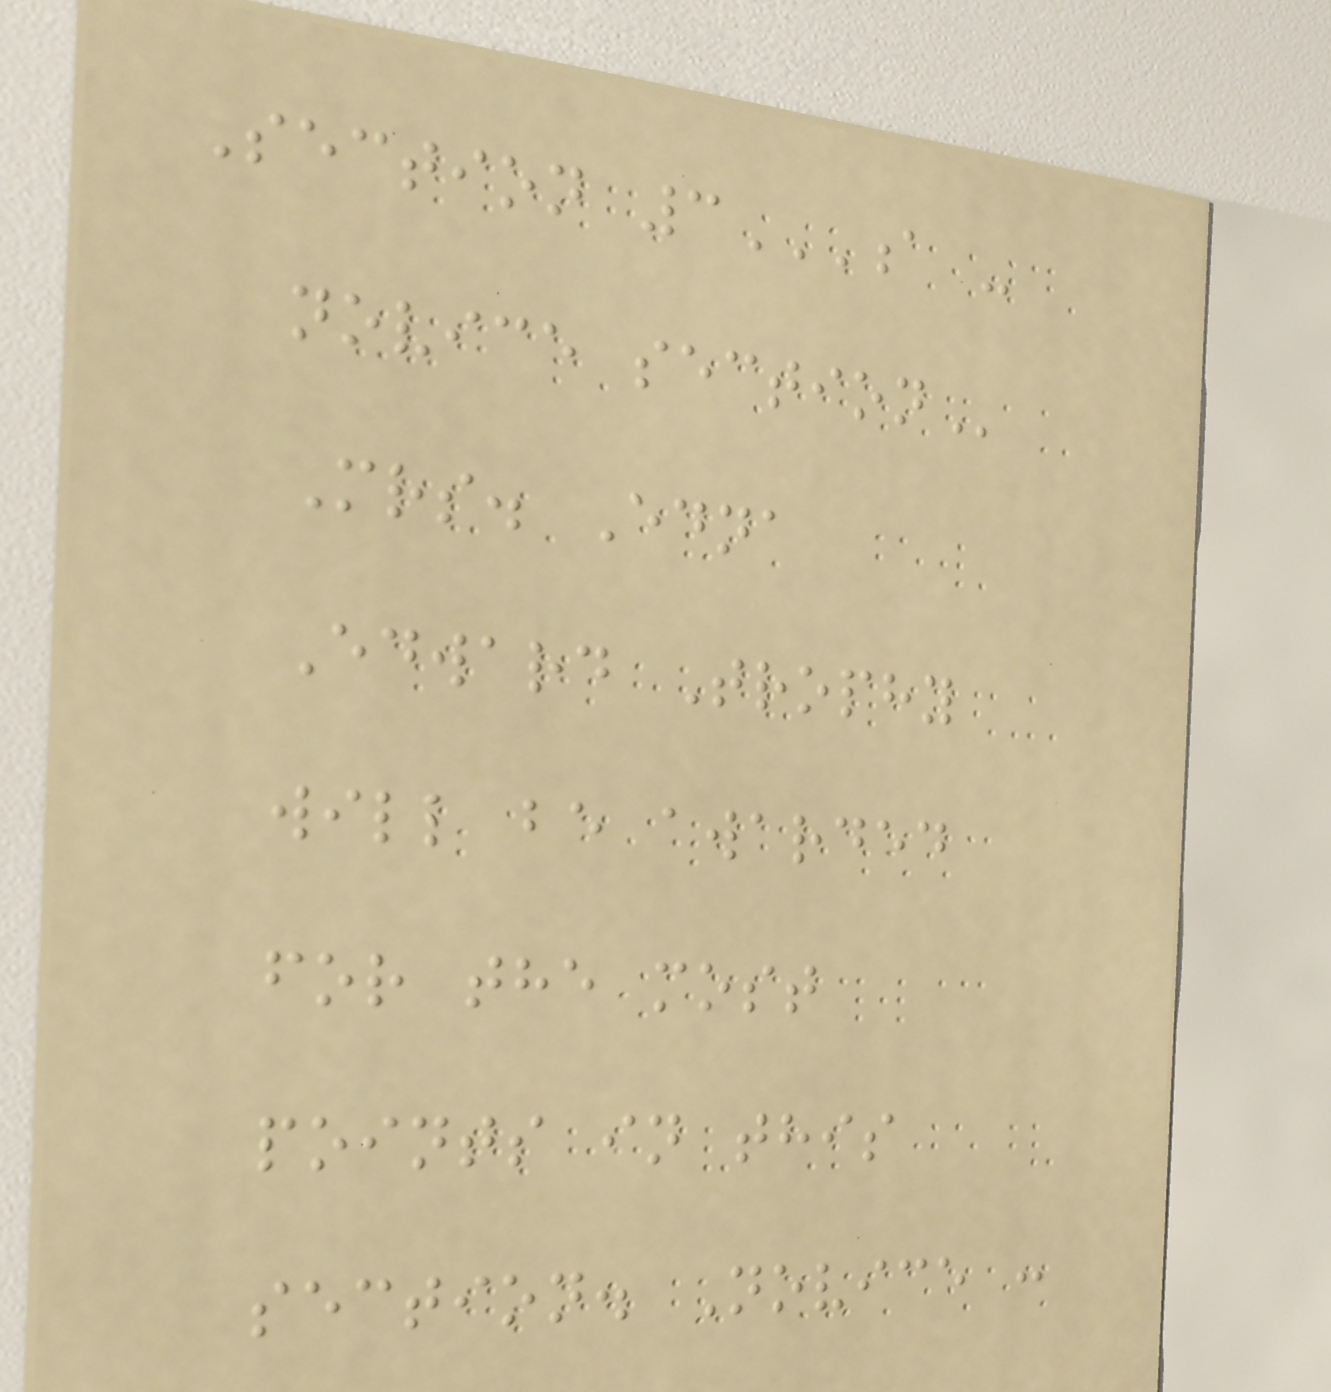Section 3A -
NOVICE SECTION
Mrs. Edna
Edward Trophy
will be awarded
for the most
points in this
section. Novice :
